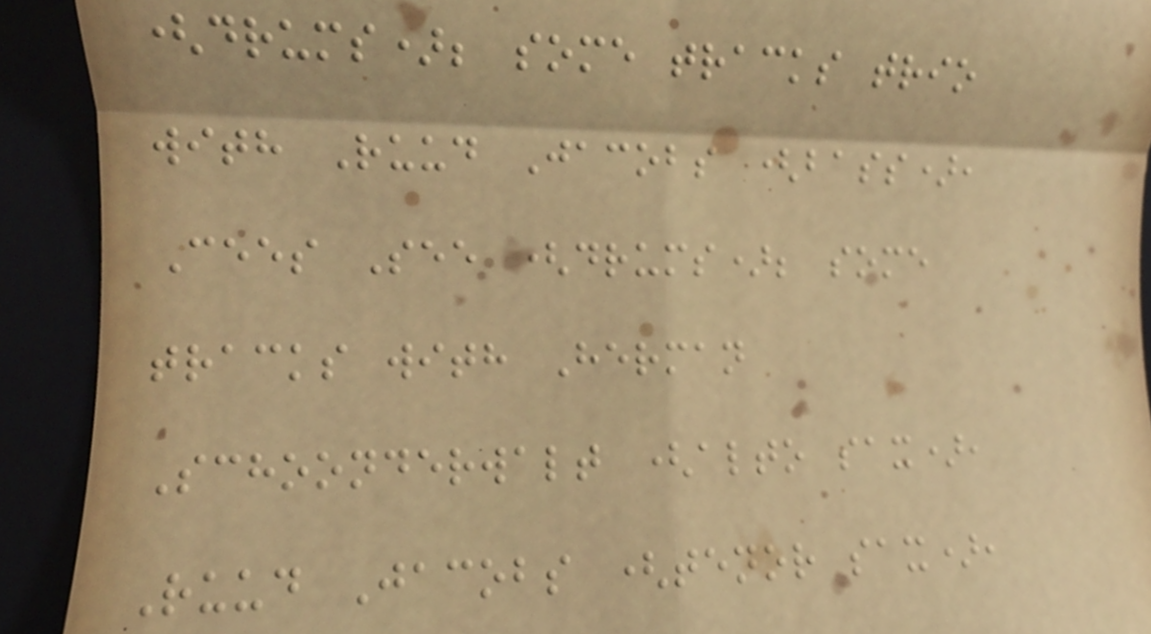(drums); some tracks trio
with Ruud Jacobs (bass),
Cees See (drums); some
tracks with Herman
Schoonderwalt (alto sax),
Ruud Jacobs (tenor sax),
